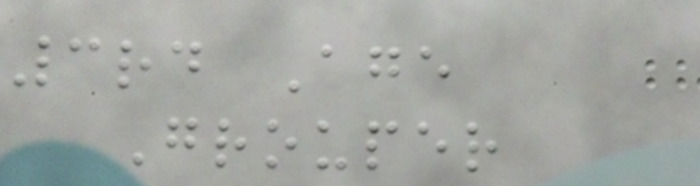3rd Age
Grouper
